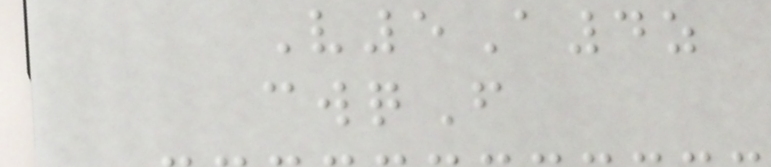V5A4z
cwqF
